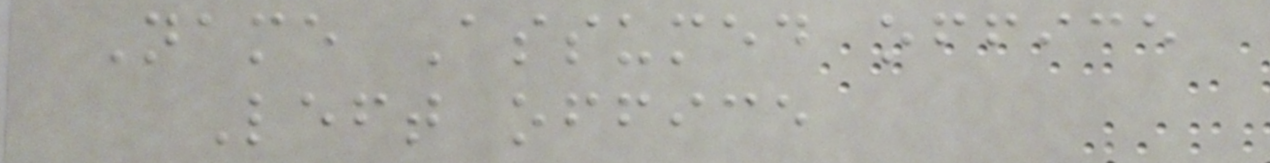Name Assumed office
Left office
